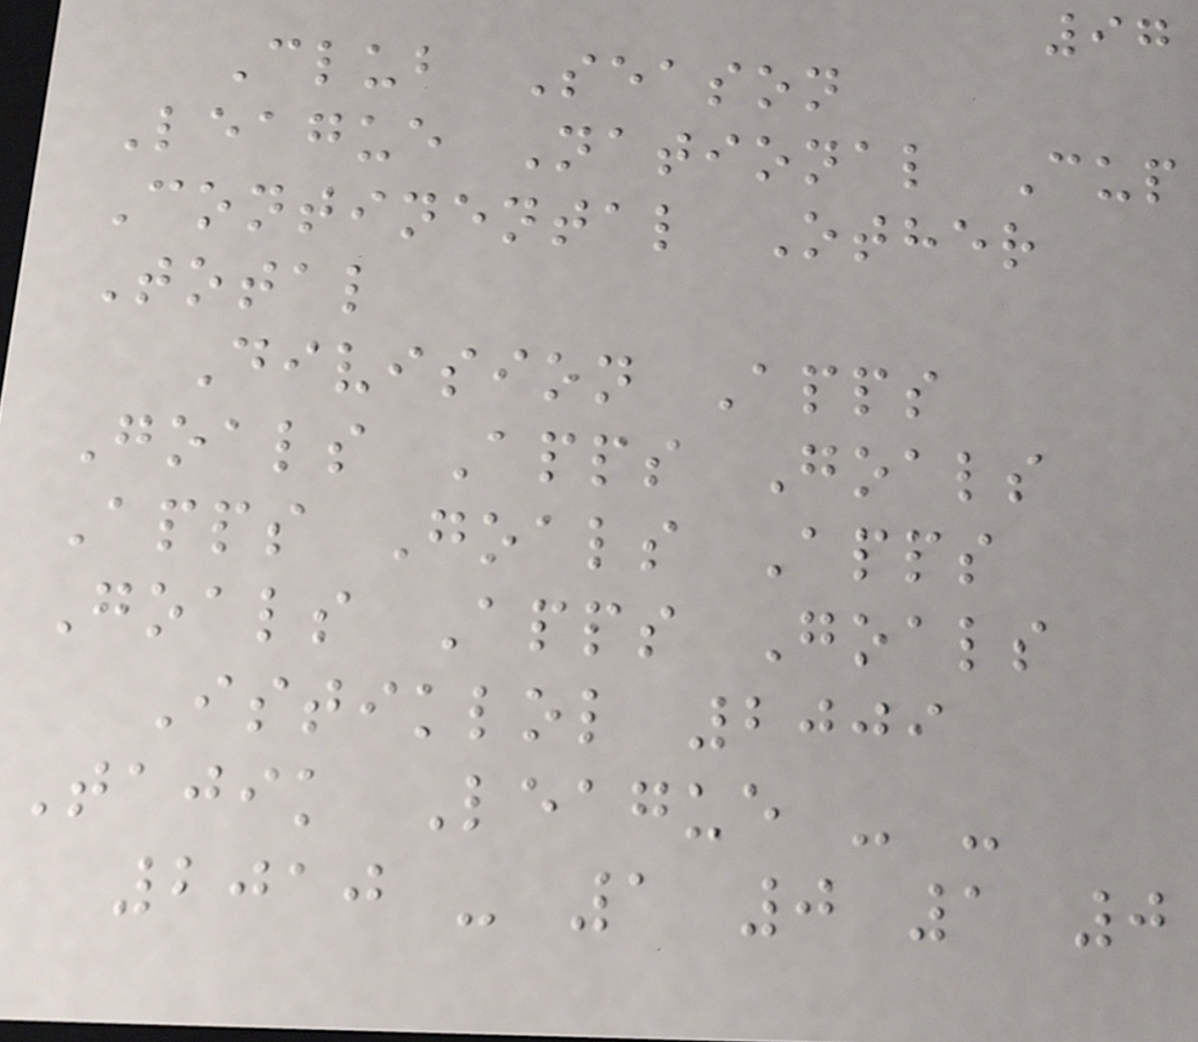97
Club Season
League National Cup
Continental Other
Total
Division Apps
Goals Apps Goals
Apps Goals Apps
Goals Apps Goals
Istiklol 2009
Tajik League - -
2010 - 1 0 1 0
